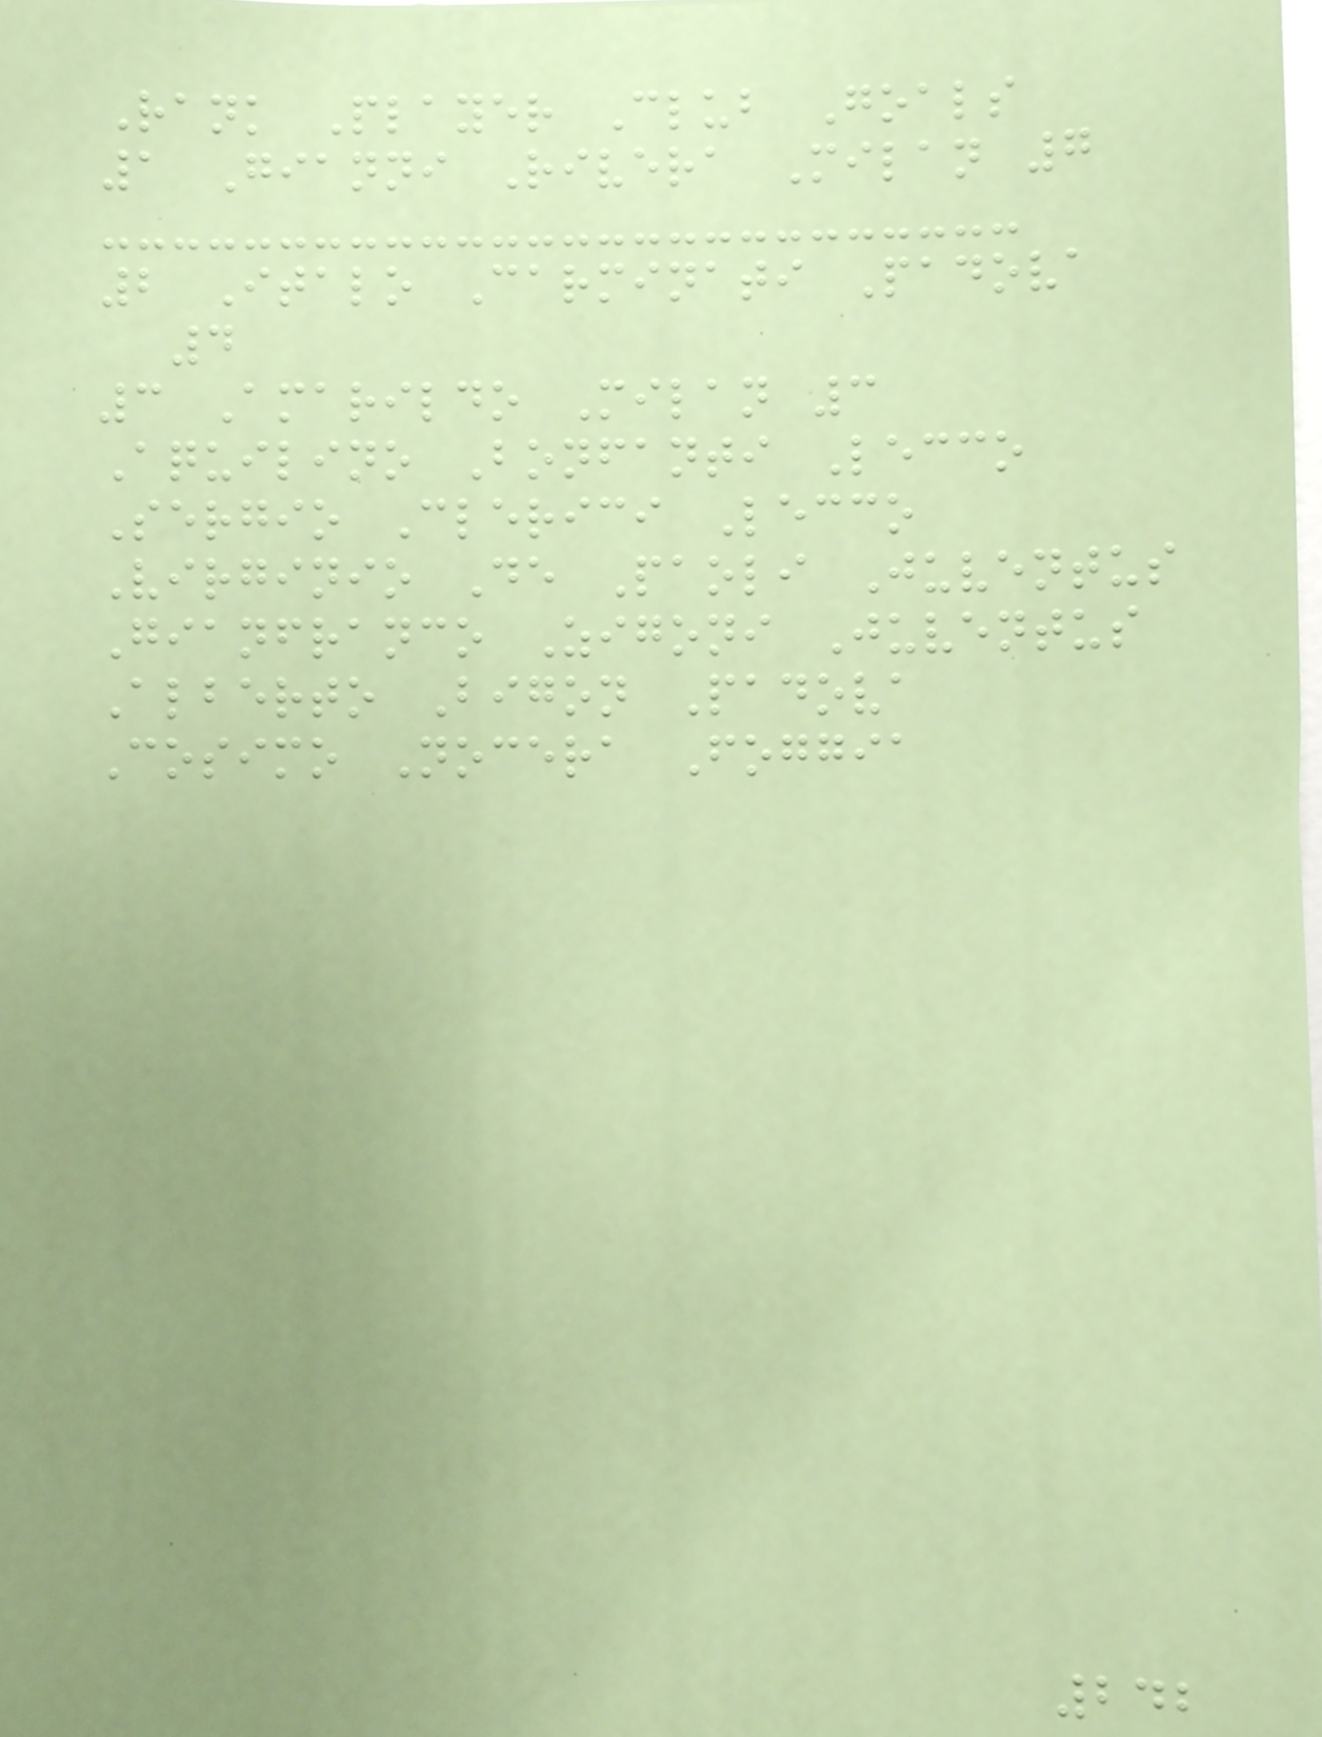Rank Player Club Goals
1 Gianni Rivera Milan 7
2 Italo Carminati Padova
4
3 Amarildo Milan 3
Aquilino Bonfanti Lecco
Sergio Clerici Lecco
Virginio De Paoli Juventus
Gianfranco Zigoni Juventus
Alberto Bigon Padova
Cosimo Nocera Foggia
242
